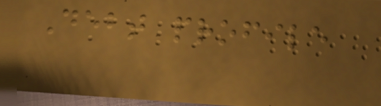Debt profile
